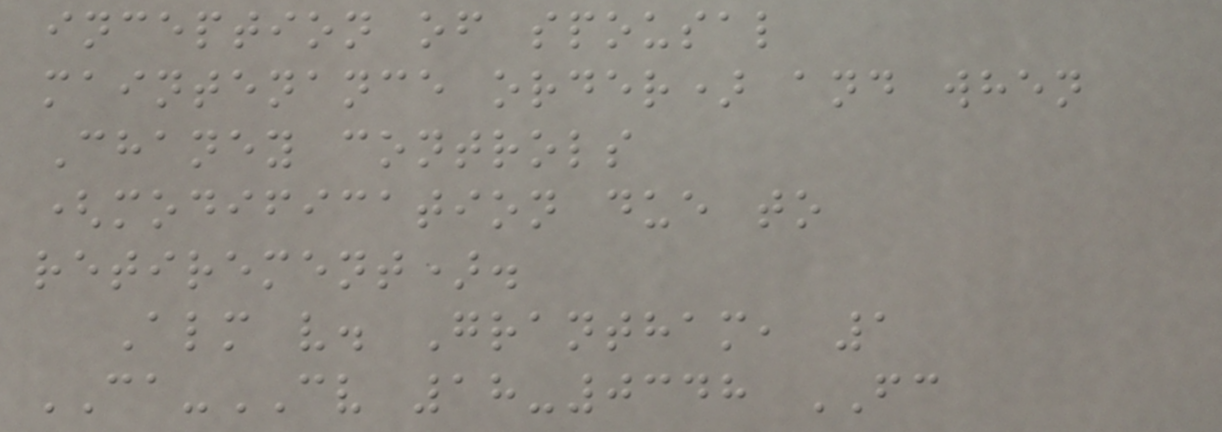inception of spousal
maintenance order) and when
Chaney controls
(modification due to
retirement).
Alm v. Grantham, 1
CA-CV 18-0348 FC
